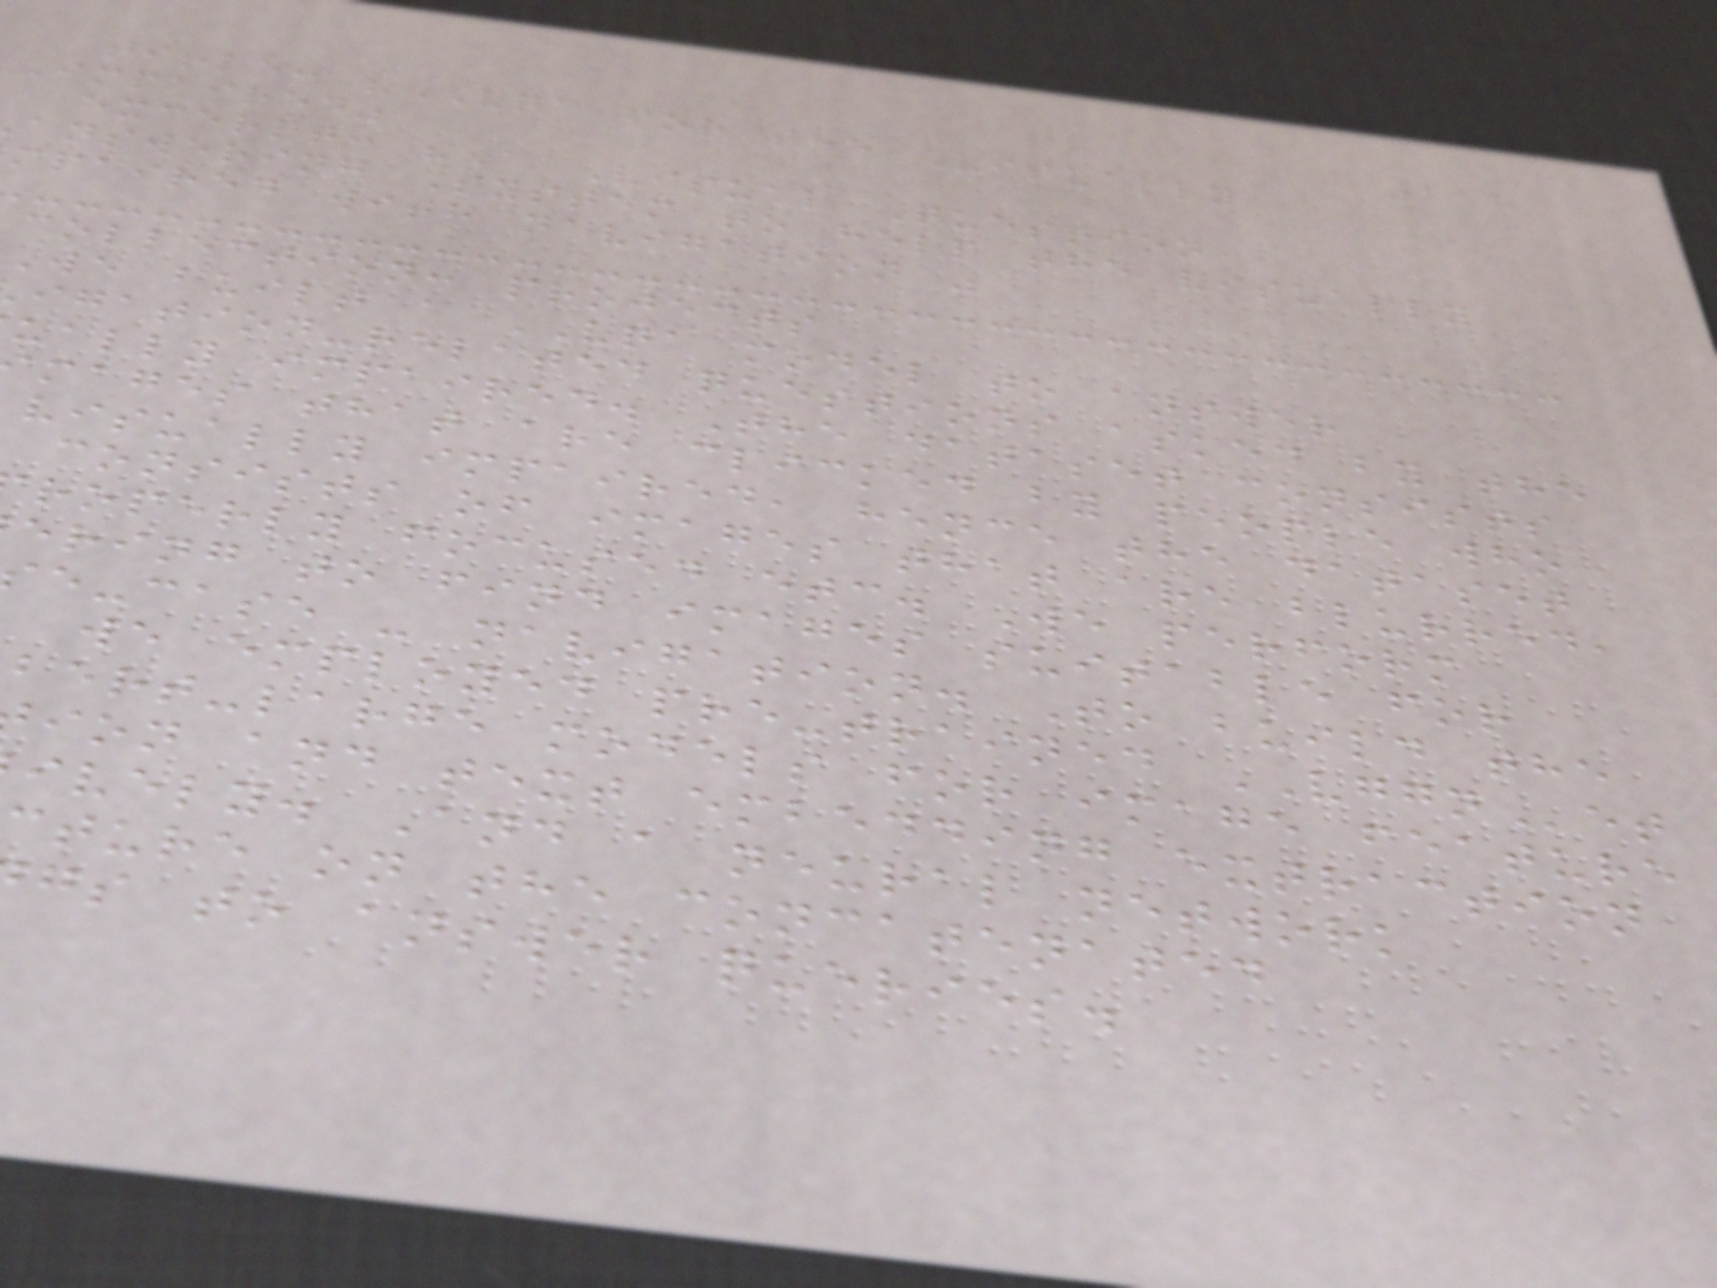118
title: "VQA for the Visually
Impaired"
excerpt: "A Visual Question
answering System to help the visually
mpaired with navigation "
collection: projects
We built a VQA model to answer
igation-related questions asked by the
ually impaired. The dataset consists
mages that are clicked by people who
visually impaired, hence the dataset
consists of images that are blurred,
roperly focused etc. We perform
ering to find images suitable for
e-case - navigation. To build the
we employed pre-trained VGGNet
bert-large models for image feature
ion and text embedding extraction
ively. And a neural network
ture on the concatenated
gs to answer queries.
